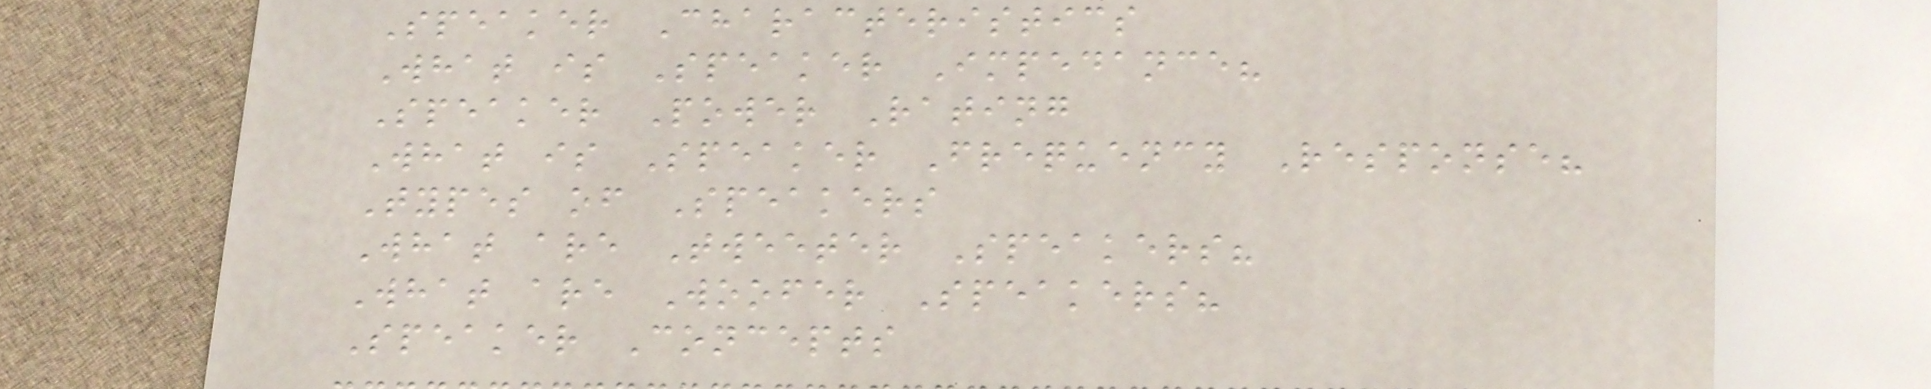Speaker Characteristics
What is Speaker Impedance?
Speaker Power Rating
What is Speaker Frequency Response?
Types of Speakers
What are Tweeter Speakers?
What are Woofer Speakers?
Speaker Concepts
